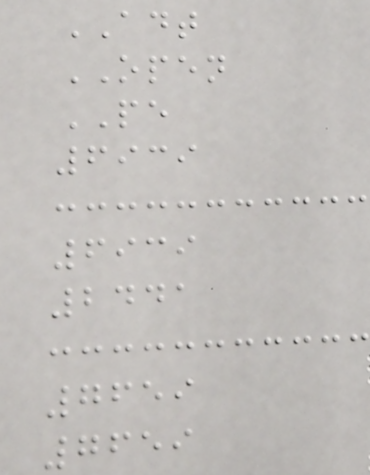ADT
OPEN
PE
6939
6939
2441
7659
7659
